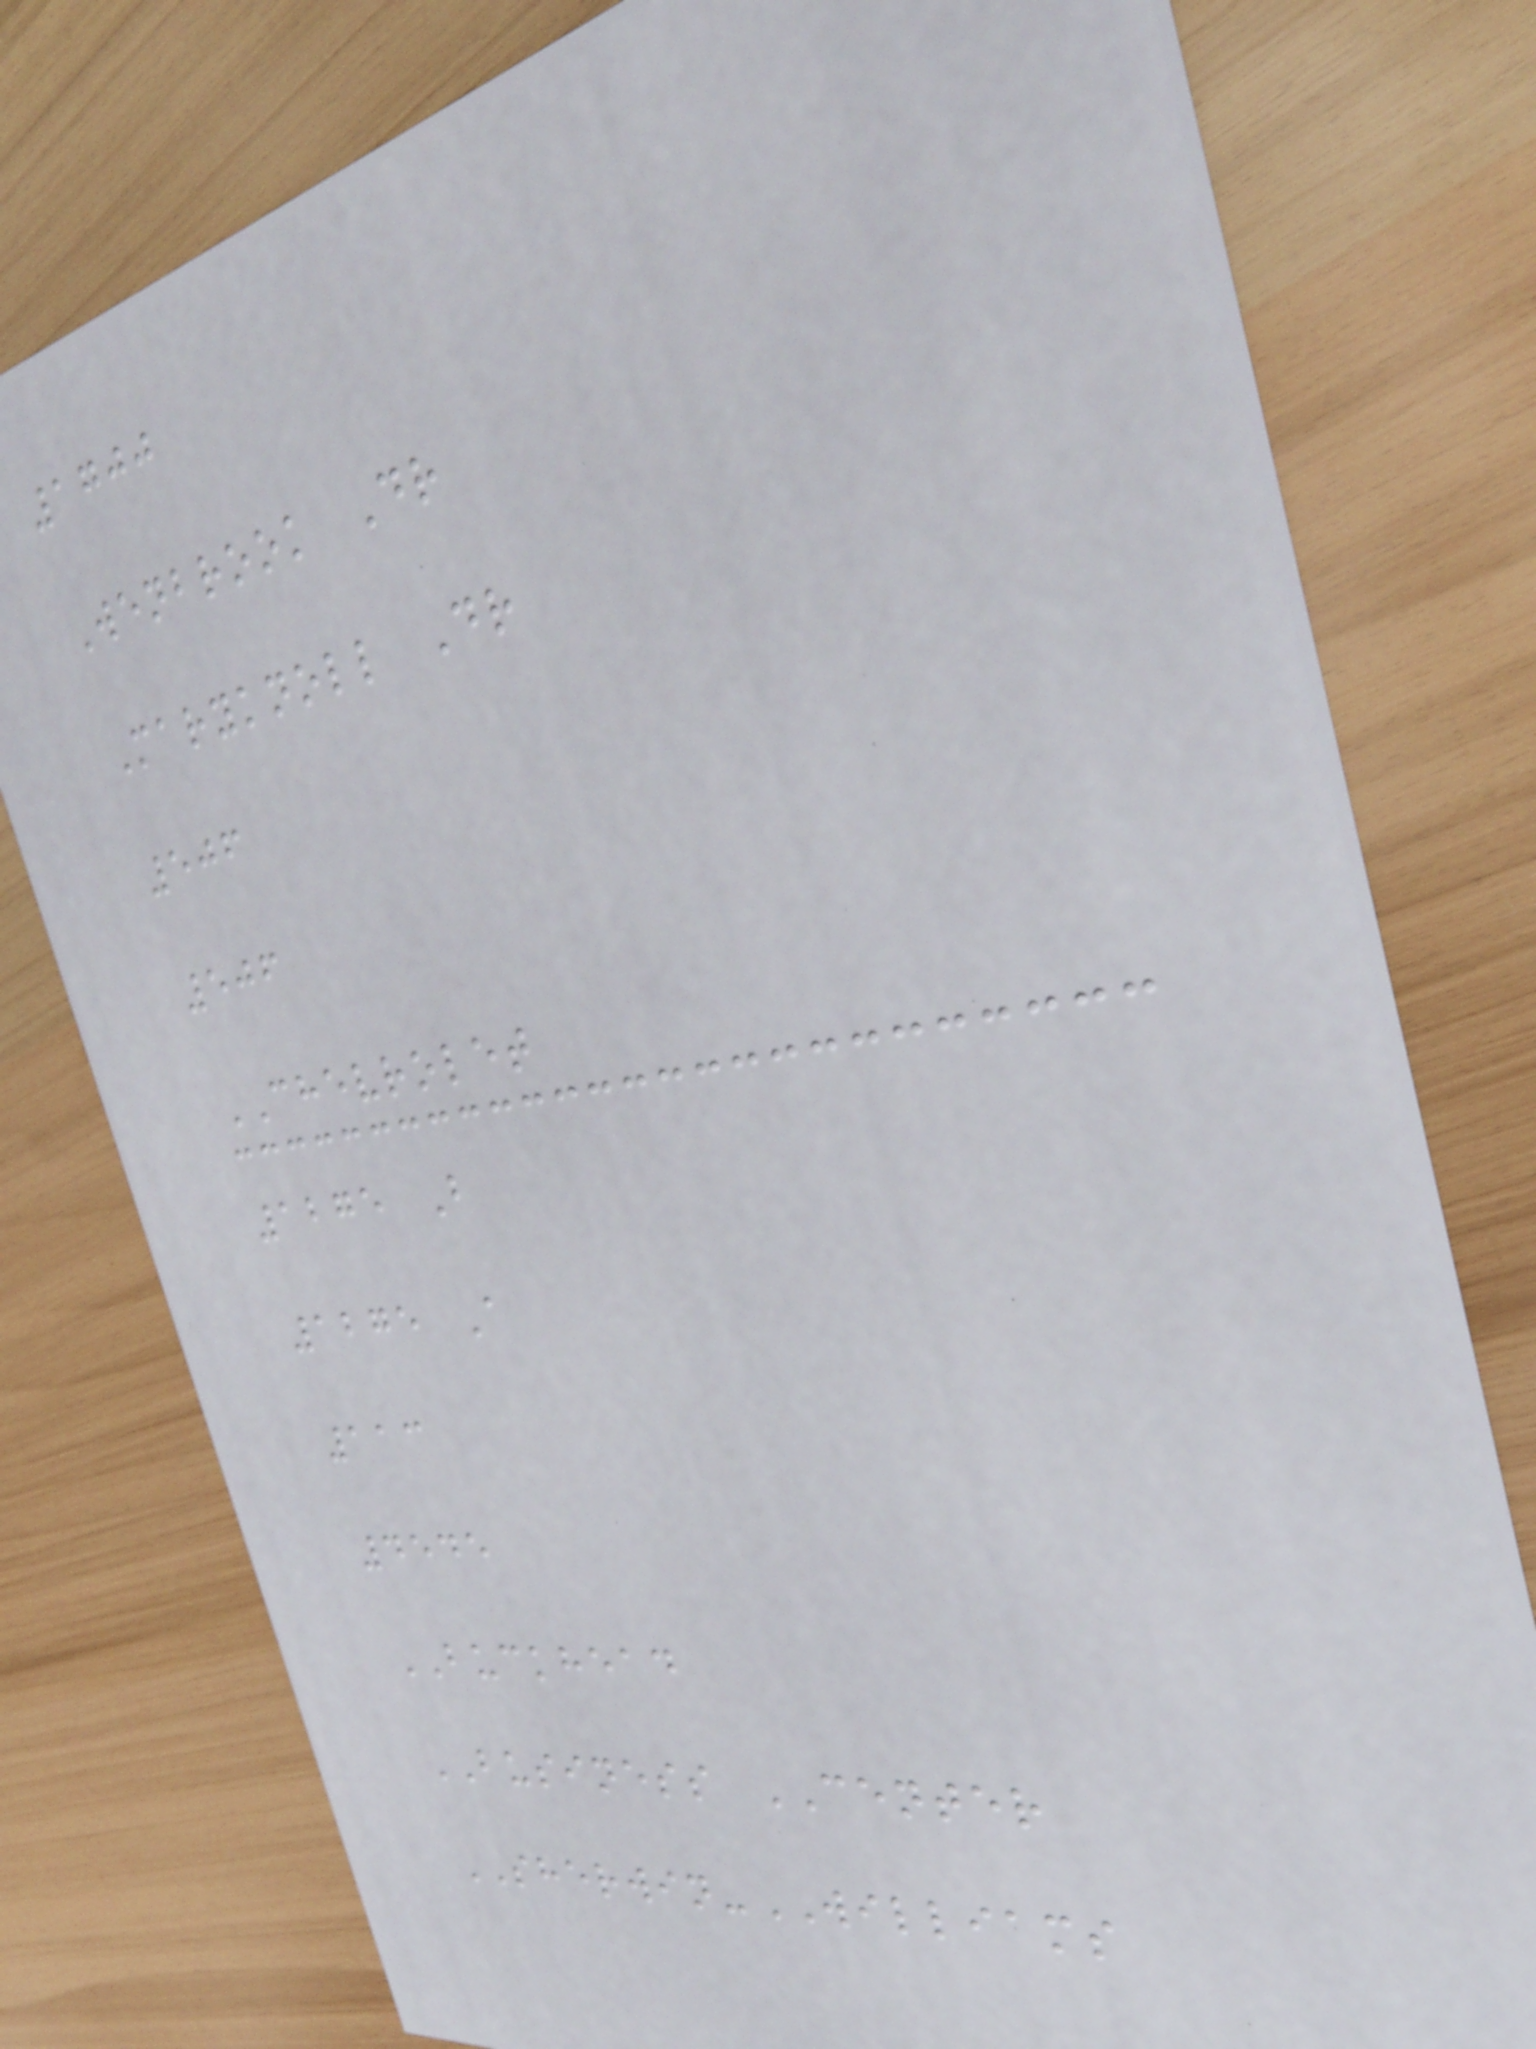1700
Wenbrook Dr
Maryknoll Dr
506
506
CHEVROLET
1275 B
1275 A
113
4545
BUCKHEAD
BUSINESS CENTER
SHERWIN-WILLIAMS
